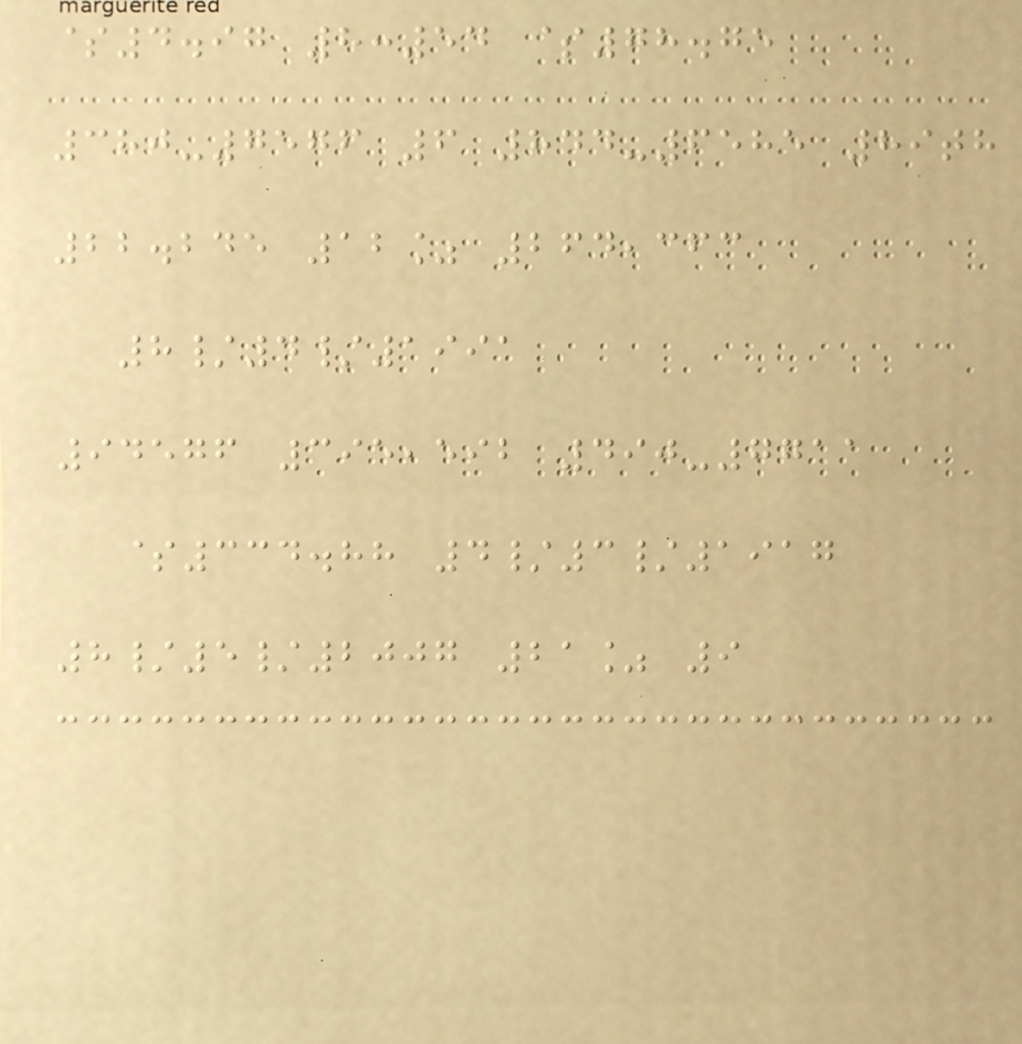$4.97 8:54 $78.75
380-7576 6 844-6585 89th
22.245 12% 264,363
8/4/1991
94576 395,592 490-7711
$334.88 4/3/1917
8/5/2007 21% 9
